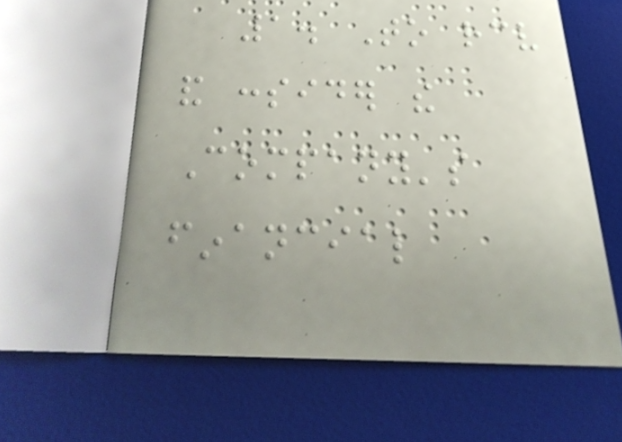1. To receive
and consider the
Company's
financial
